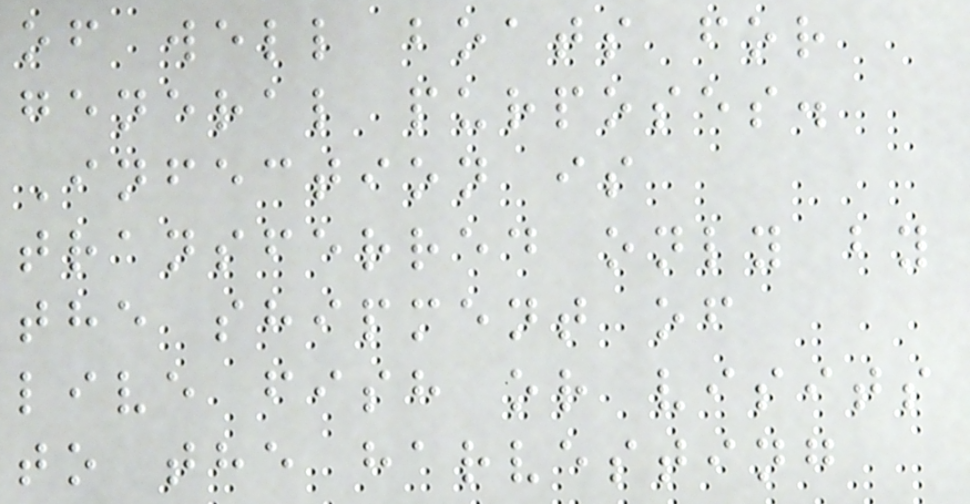of well boats for
general purposes.
Infection is
transferred only by
the shipment of
live fish or visits
to the harvesting
